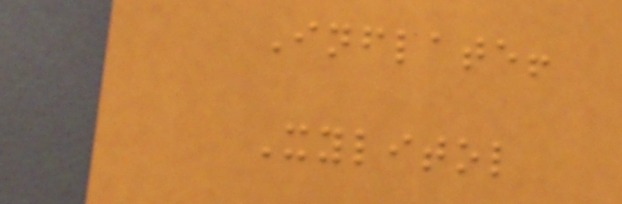Inflate!
Xylitol
